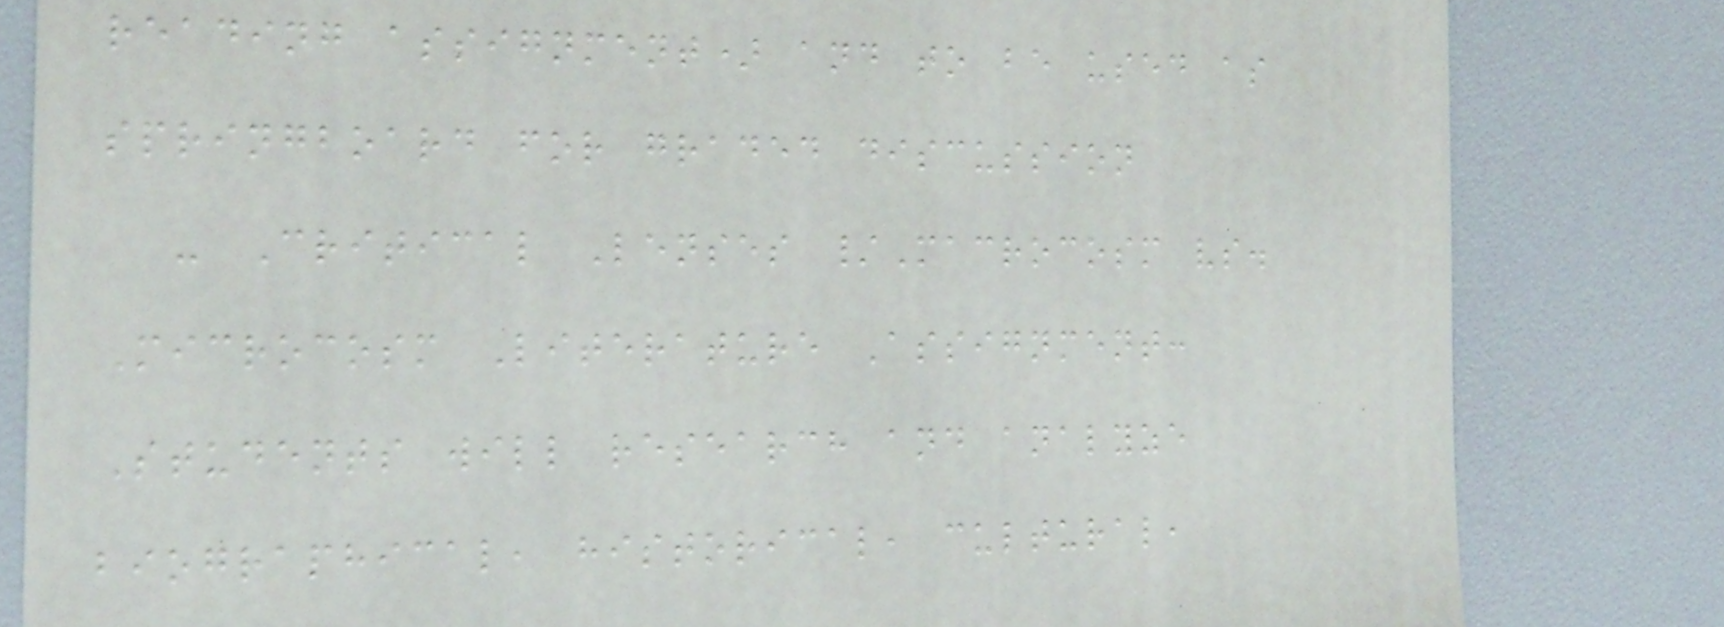reading assignment) and to be used as
springboard for graded discussion
- Critical Lenses /Macrocosm vs.
Microcosm Literature Assignment:
Students will research and analyze
biographical, historical, cultural,
